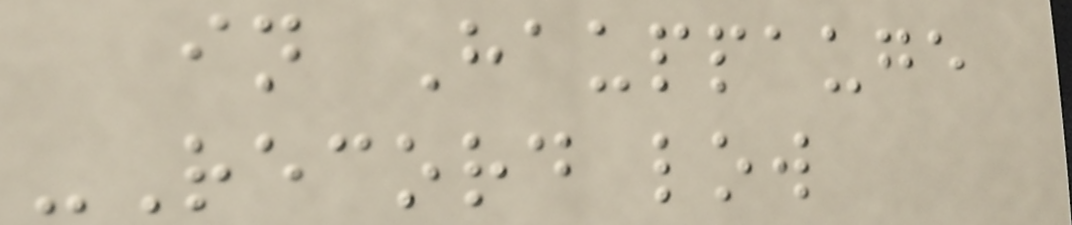in Hauppauge
-Record low
